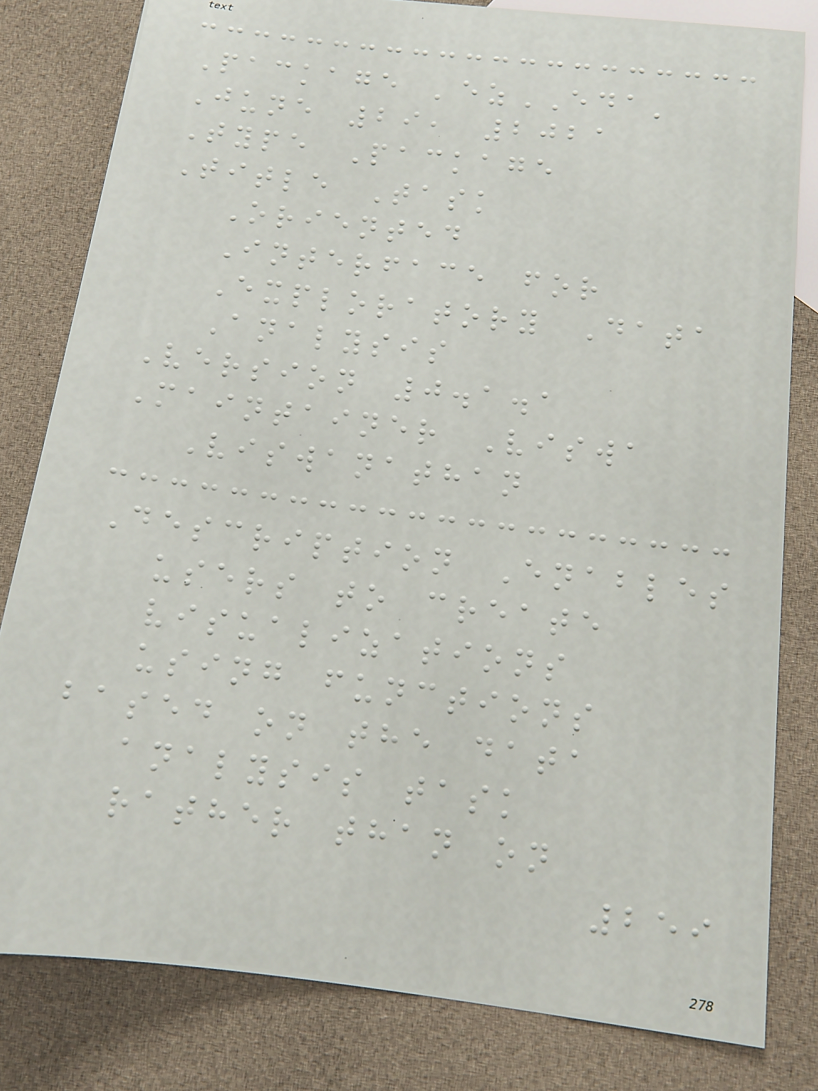Package 'ezEDA'
June 29, 2021
Type Package
Title Task
Oriented
Interface for
Exploratory Data
Analysis
Version 0.1.1
Maintainer Viswa
Viswanathan
Description Enables
users to create
visualizations
using functions
based on the data
analysis task
rather than on
259
